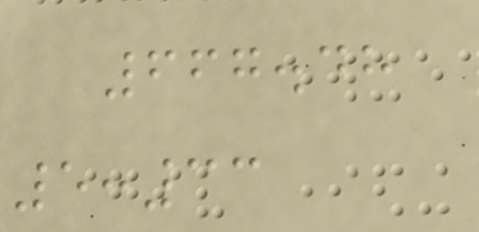667.48
5:33
